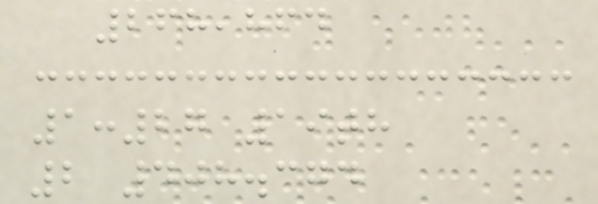268,864
1:27 19th
2 408.374
